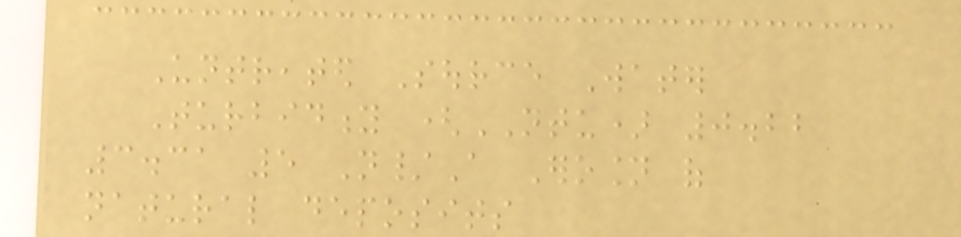Untreated Source Water
Turbidity (NTU) 0.22
3.31 5 N/A Erosion of
natural deposits
